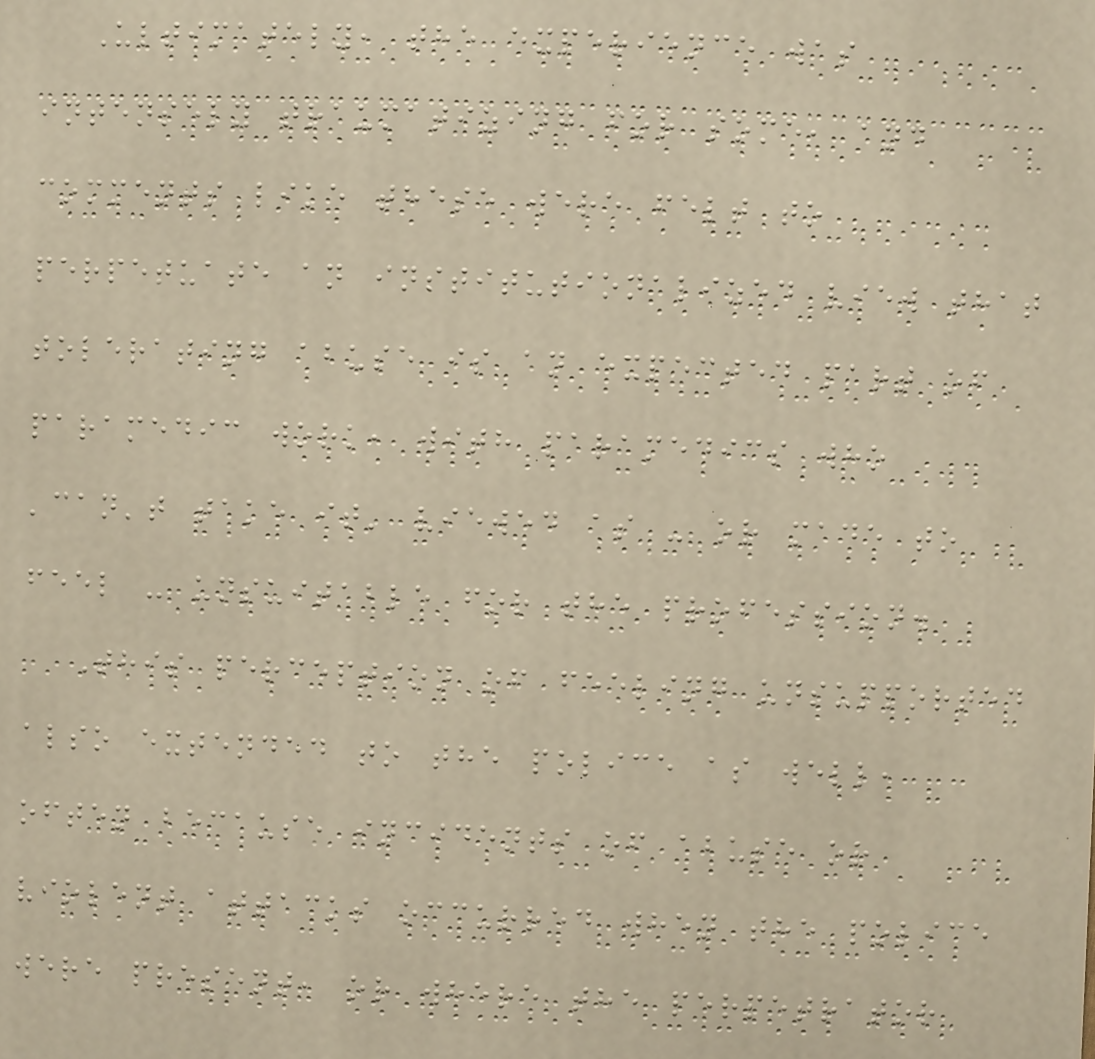Ultimately, the experience was
intensely traumatizing for some, and
comments like these were felt to
perpetuate an institutionalized view that
tolerating abuse is an expected part of
paramedic work, with paramedics who
'can't take it' viewed as - or made to
feel - unsuitable for the profession.
This perception of feeling unsupported
also extended to the police as well,
often because incidents of abuse or
violent attacks occurred when the police
were present, or where the perpetrator
